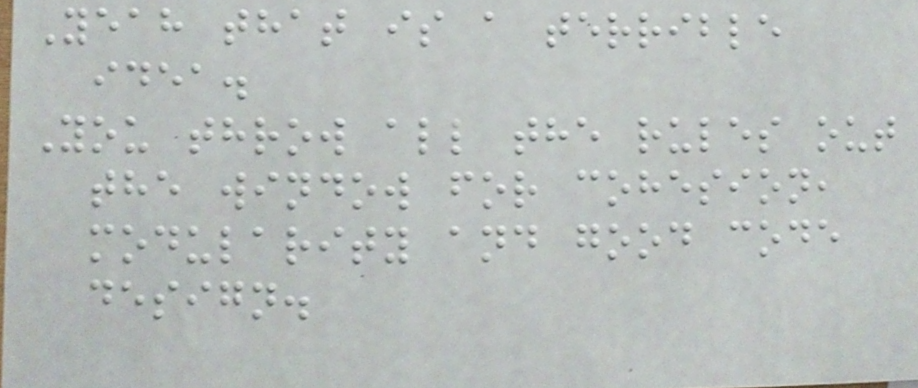Yeah that is a terrible
idea.
You throw all the rules out
the window for cohesion,
modularity and good code
design.
